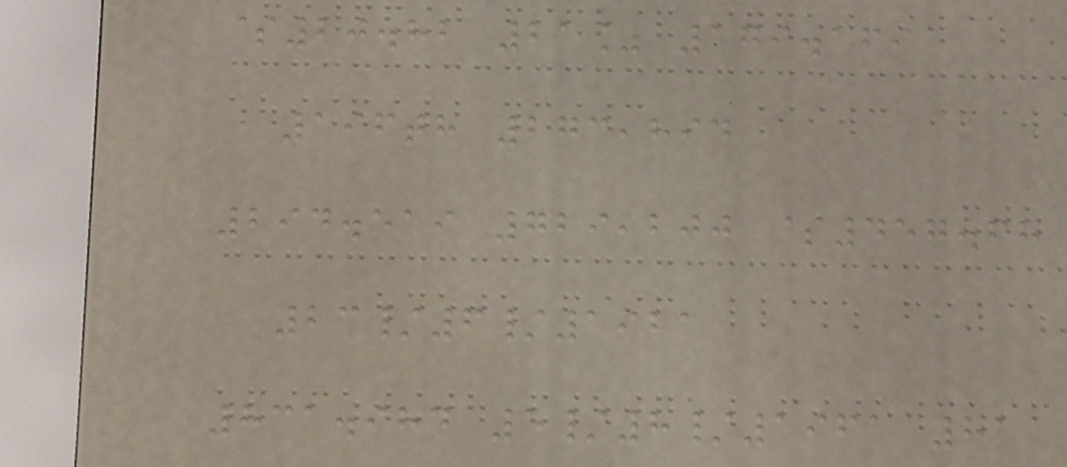$20.82 21% 179.169
196th 273,894
294.519 729,200 $457.68
23/6/1921
831.984 5/8/1961 81
